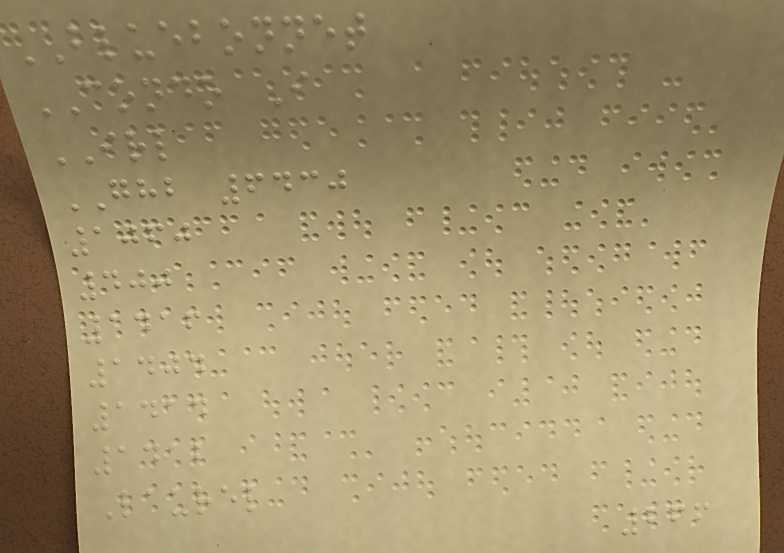BLUEBONNET
CONDO I
IRL
GHB 6430
1060
400
1416
1404
1414
1412
Laurel
266
